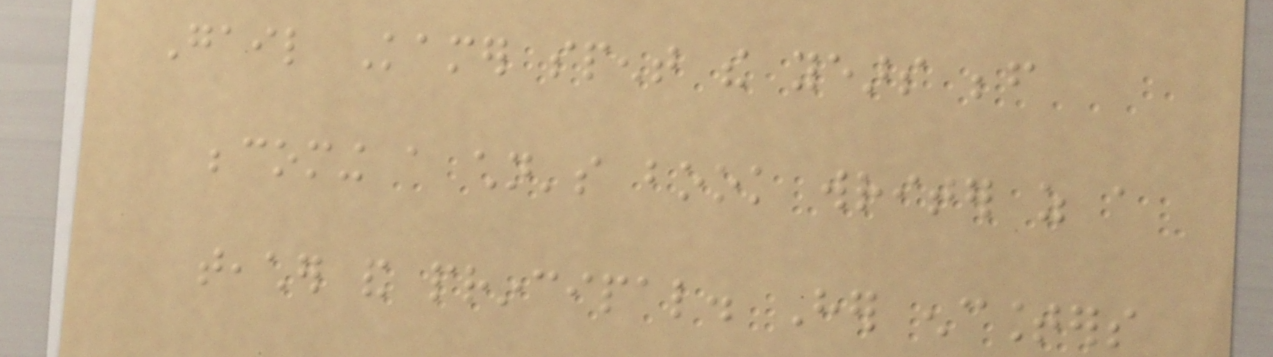Gail Kamer spent the years before
becoming a children's book writer as a
teacher and principal. Her encounters
